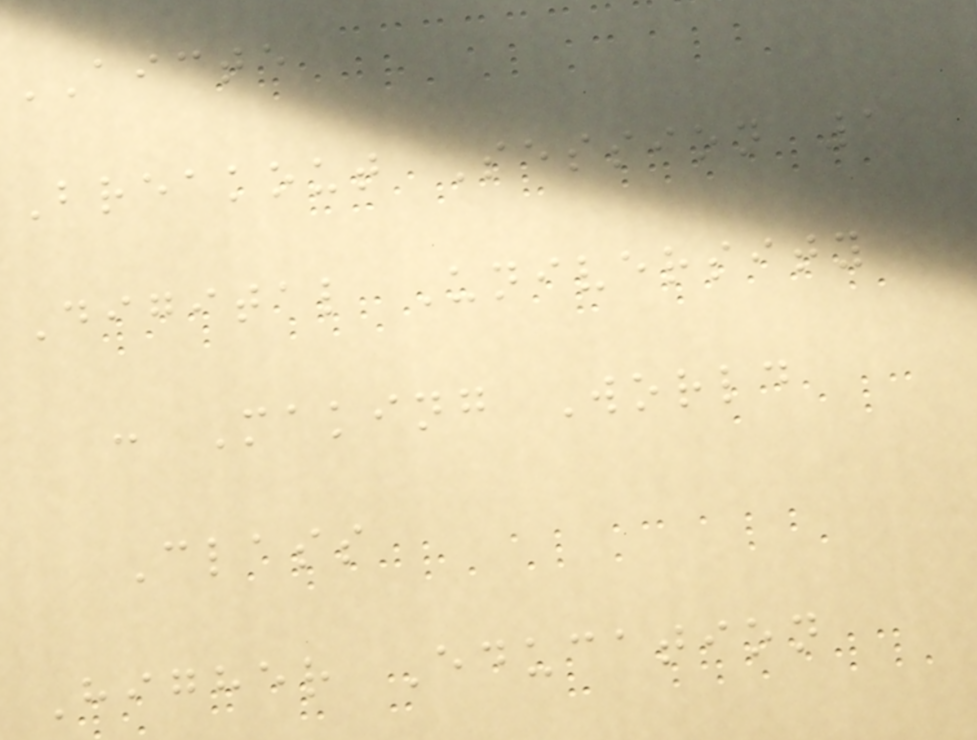AICTE
Breakout Session 1
Digital University
: Making World
Class
Higher Education
